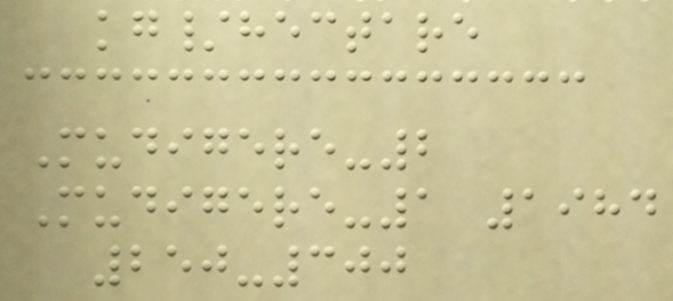kg/hectare
Mudigere-2
Mudigere-1 1984
250-300
